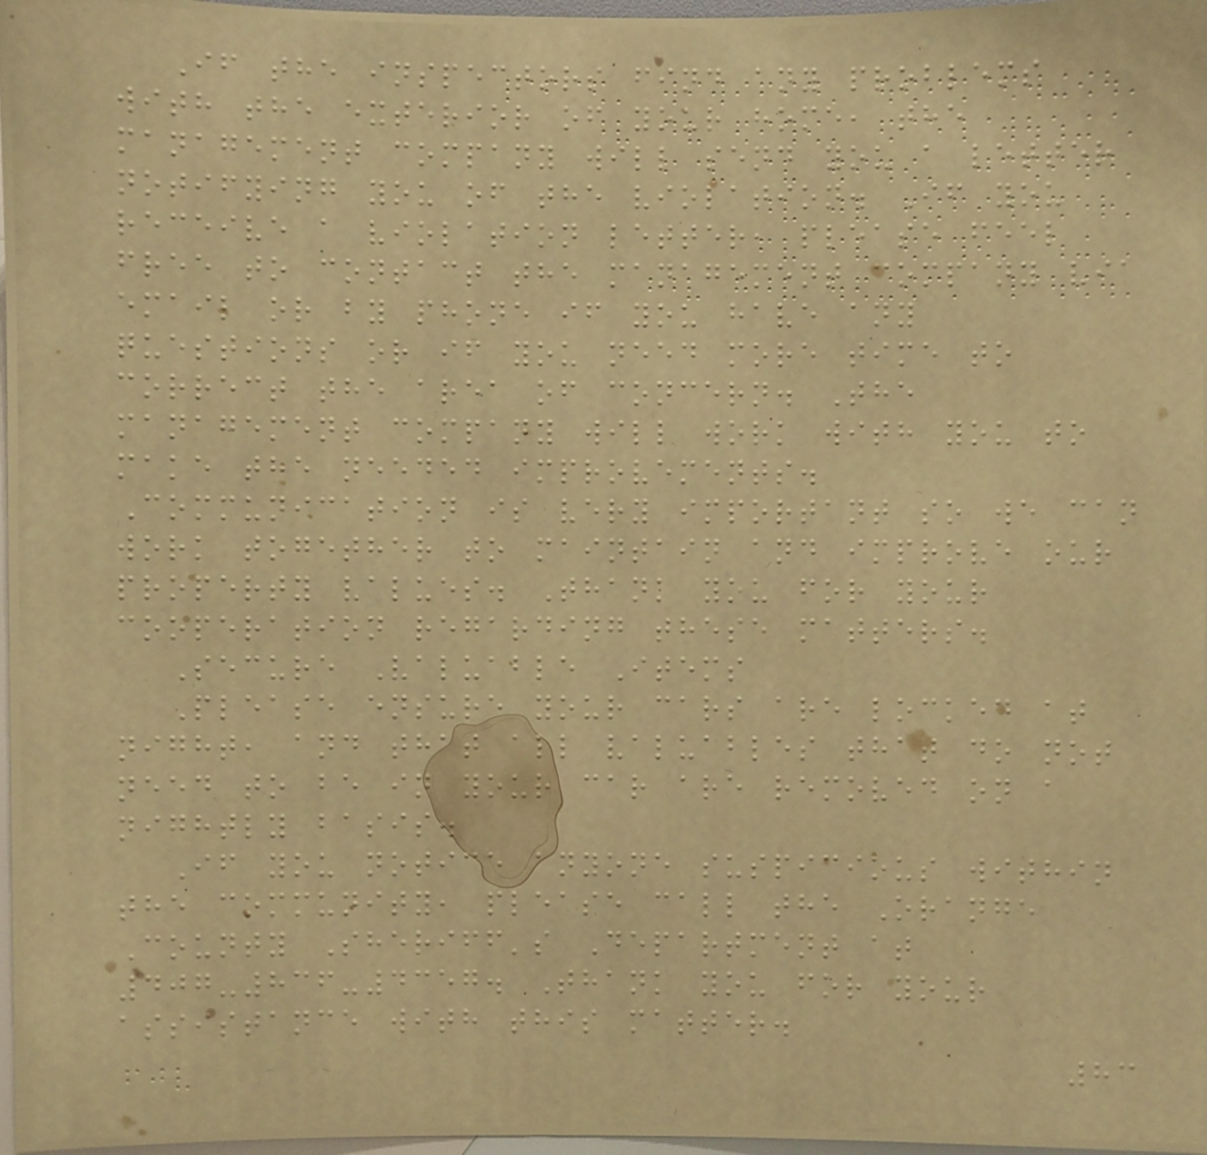If the inspectors find any problems
with the exterior of your home, the
management company will send you a letter
notifying you of the violation. If you
receive a violation letter, please feel
free to contact the management company via
email or by phone if you have any
questions or if you need more time to
correct the area of concern. The
management company will work with you to
make the needed improvements.
Communication is very important so we can
work together to maintain and improve our
property values. Thank you for your
cooperation regarding these matters.
Secure Valuable Items
Please ensure your cars are locked at
night, and that all valuables that do not
need to be in your car are removed on a
nightly basis.
If you notice anyone suspicious within
the community, please call the Orange
County Sheriff's Department at
407-836-4357. Thank you for your
assistance with this matter.
83
